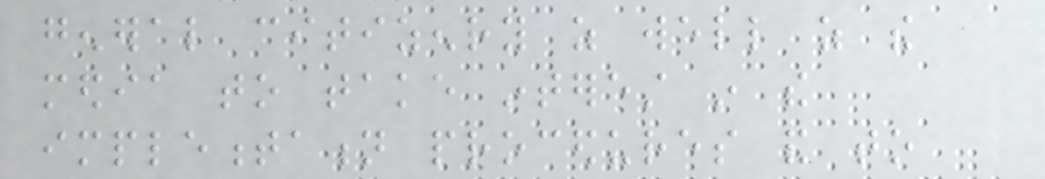general citizenry as well as the
media to take interest in the
implementation procedures and to
